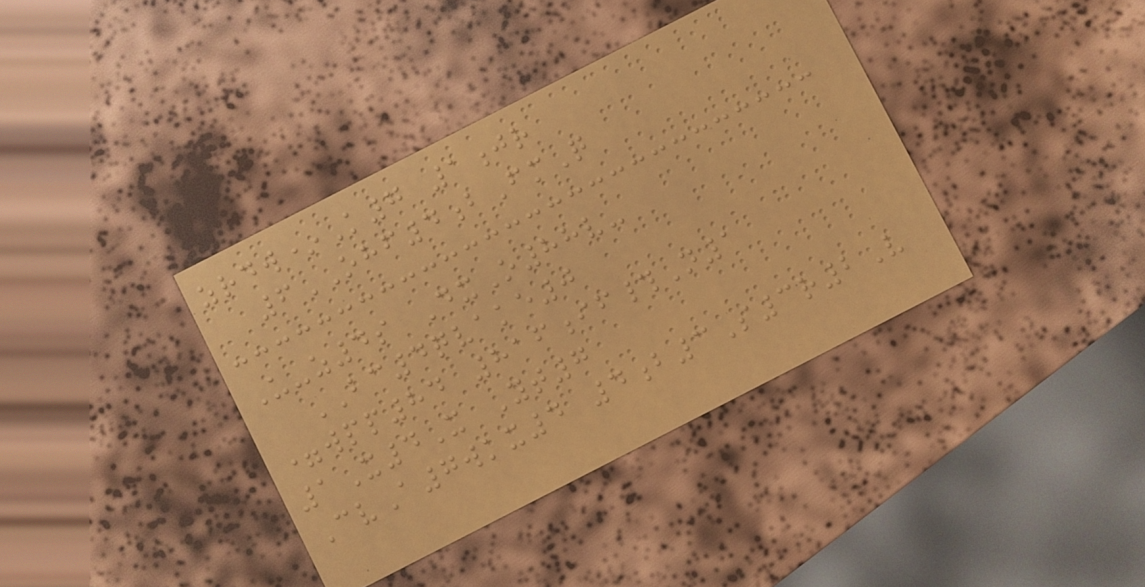zrdw*K7 1jr
6OHF4bFmQ
U-z4s DxO88v-
BC4qvake0
=wpp84 816if#N1
1X4X Yt7
CvA7wkx4 4b3S3r2V
